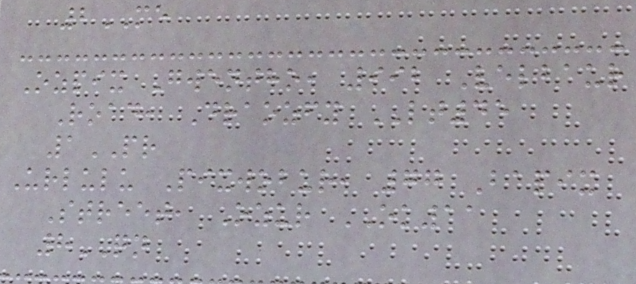2ME
Ozpix Gwentho, 992 Velbaur
Road, Draozfy LT45
1PR
Urlulu Pixwobur, 77 Bapix
Street, Ozur OK11
8QN
